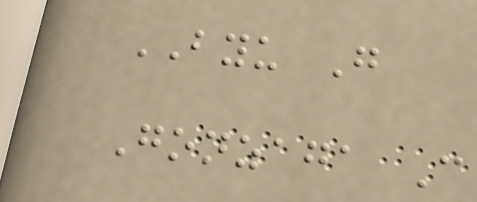BYU G
Gonzaga C
